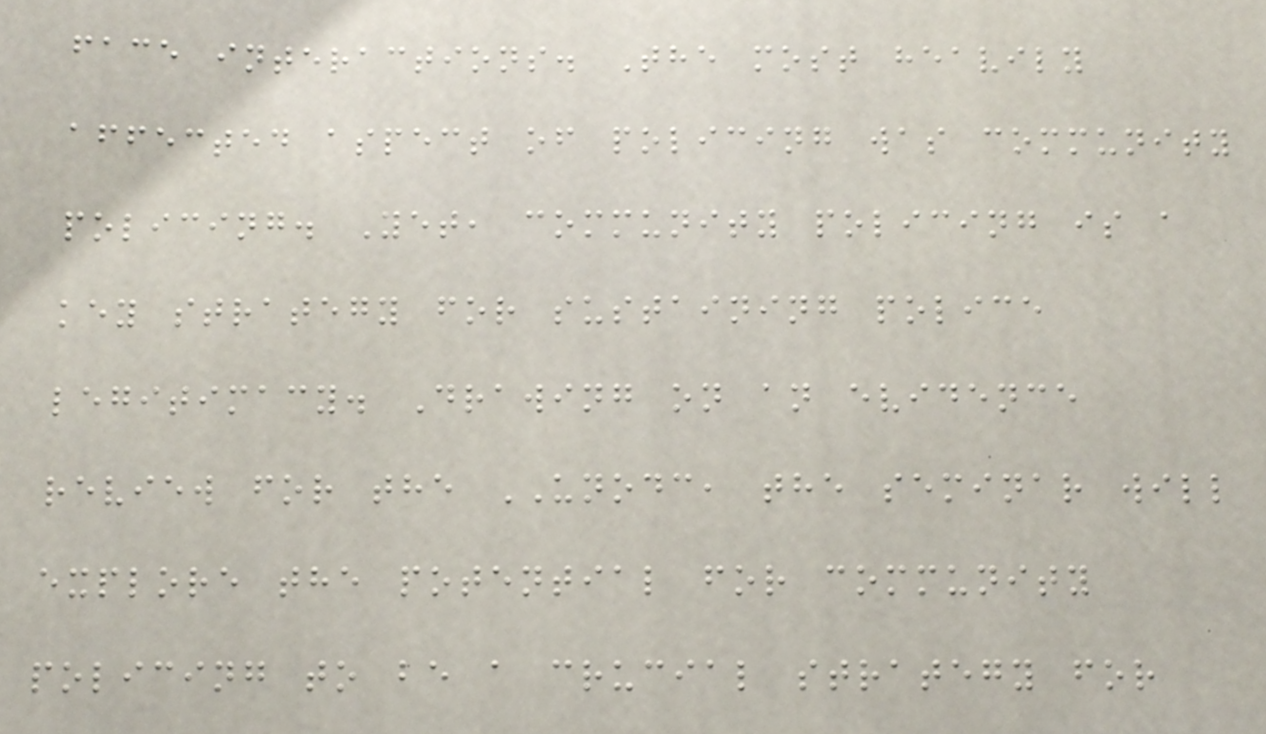face interactions. The most heavily
affected aspect of policing was community
policing. Yet, community policing is a
key strategy for sustaining police
legitimacy. Drawing on an evidence
review for the UNODC, the seminar will
explore the potential for community
policing to be a crucial strategy for
